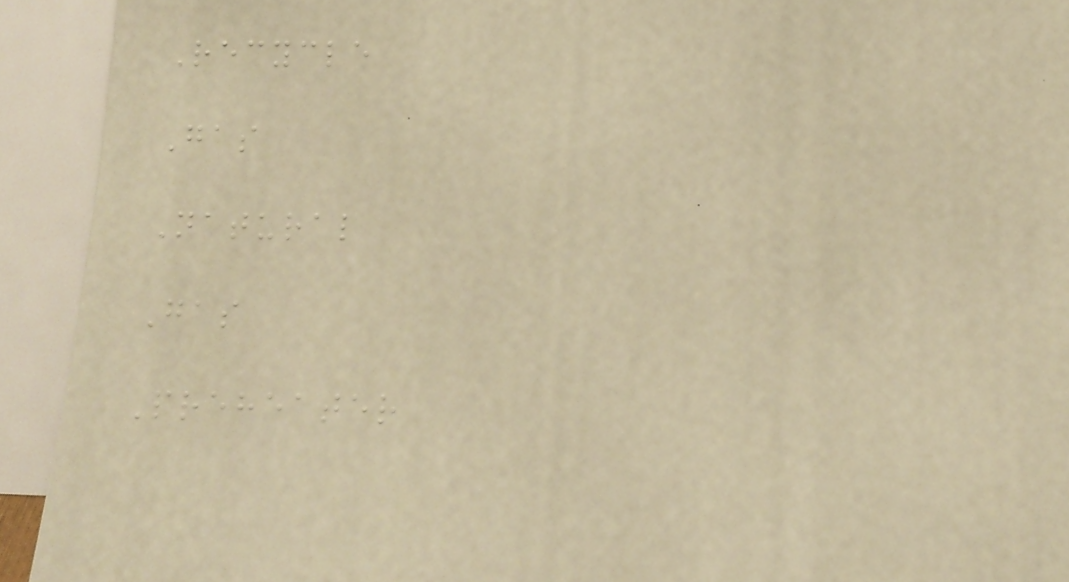Recycle
Gas
Natural
Gas
Preheater
